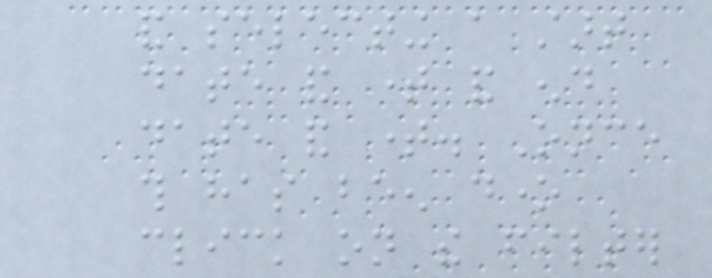and selecting a start
date and time and end
date and time. Once
this has been done
click on the filter
